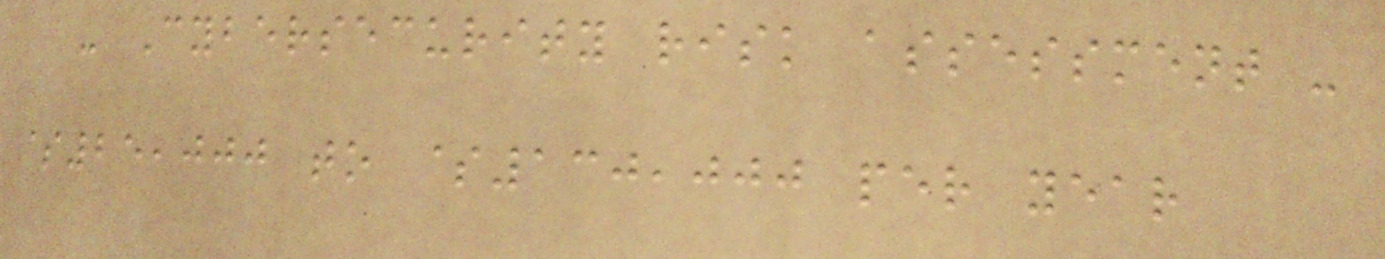- Cybersecurity risk assessment -
$25,000 to $130,000 per year
